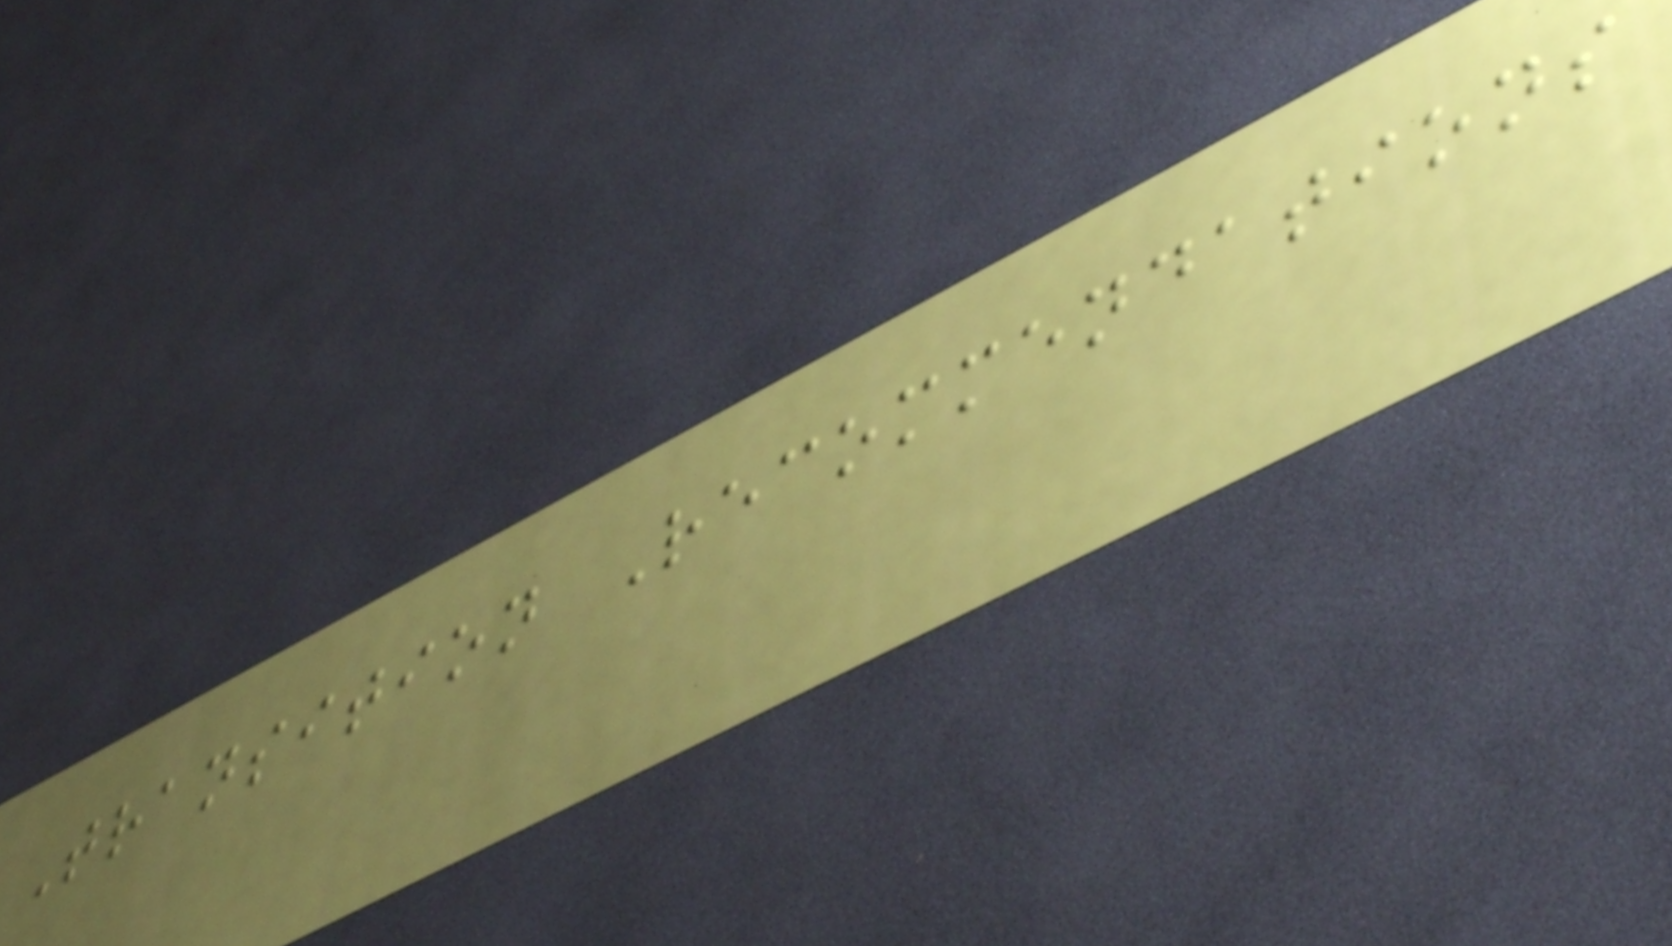Transition Recommendations
